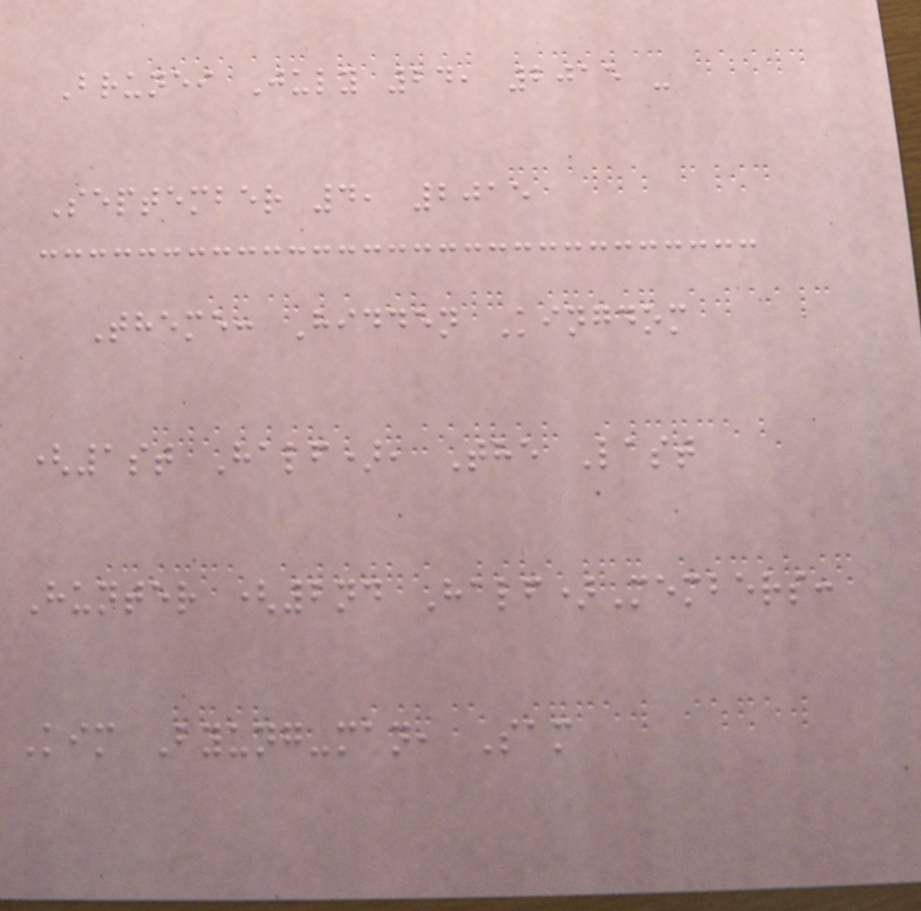Brunei July 24, 2015 -
September 4, 2015
Theme: Hidden Kingdom
(1st Half), The Last
Hunter (2nd Half)Members:
Kim Byung-man, Sam
